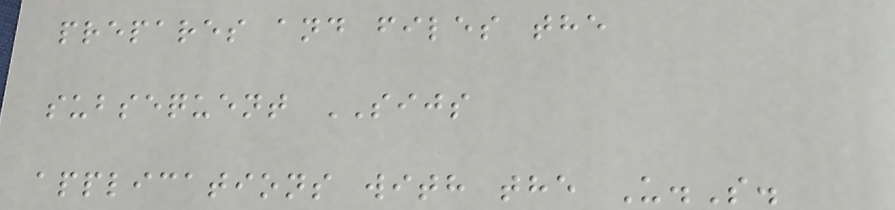prepares and files the
subsequent SIJS
applications with the U.S.
